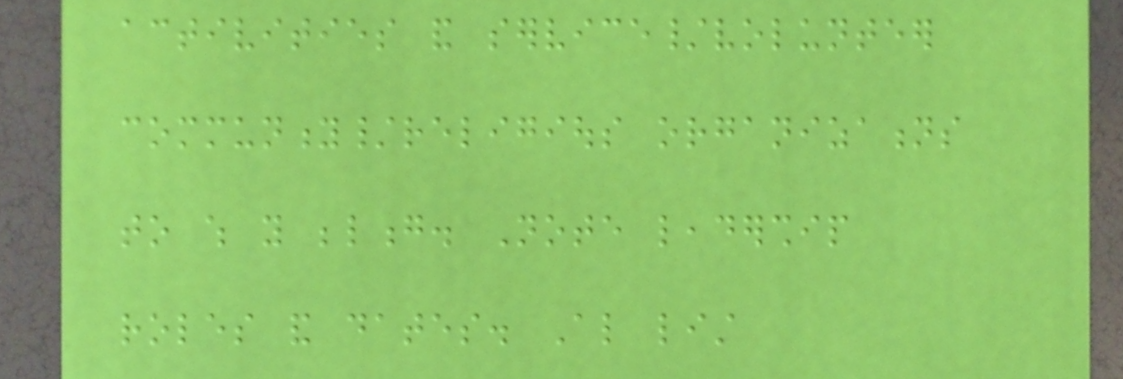activities and service/volunteer
community/religious organizations
to which you belong. Note leadership
roles and dates. Also list
